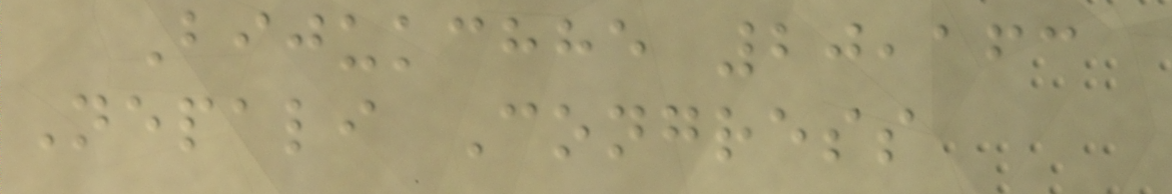Bijukchhe 20,163
Nepali Congress
